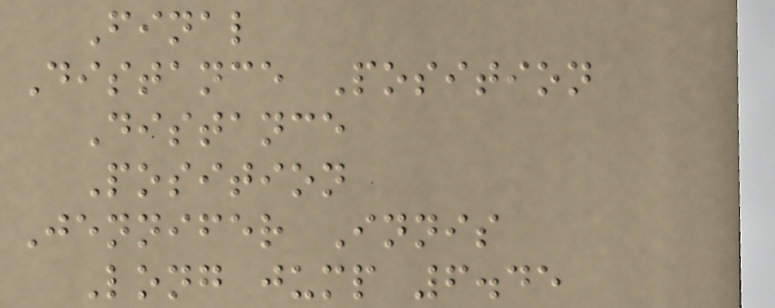Final
Distance Position
Distance
Position
Jennifer Innis
Long jump 6.45
